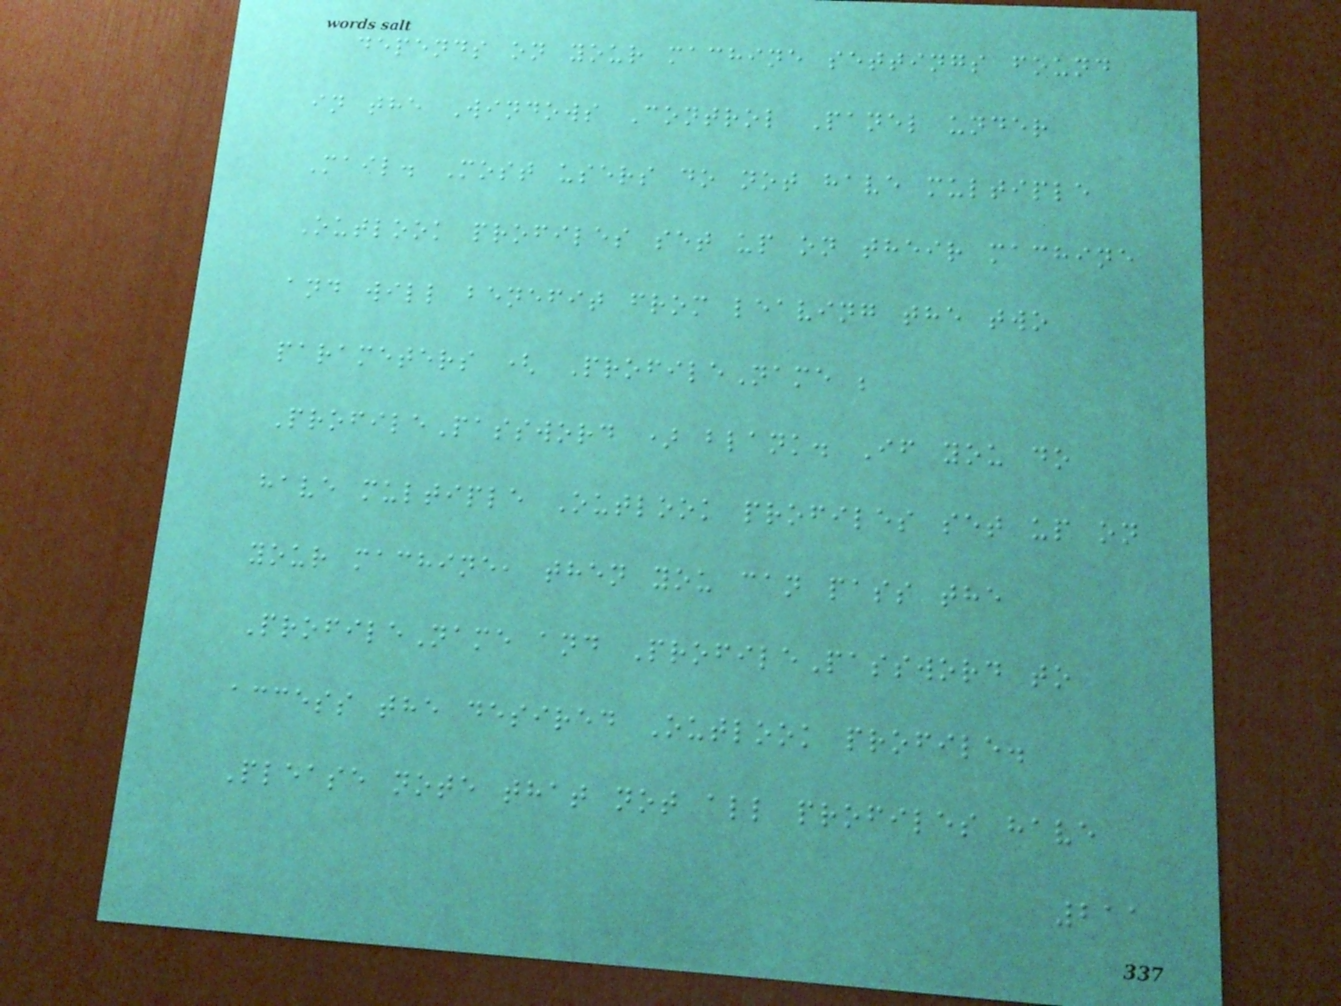depends on your machine settings found
in the Windows Control Panel under
Mail. Most users do not have multiple
Outlook profiles set up on their machine
and will benefit from leaving the two
parameters ( ProfileName ;
ProfilePassword ) blank. If you do
have multiple Outlook profiles set up on
your machine, then you can pass the
ProfileName and ProfilePassword to
access the desired Outlook profile.
Please note that not all profiles have
211
